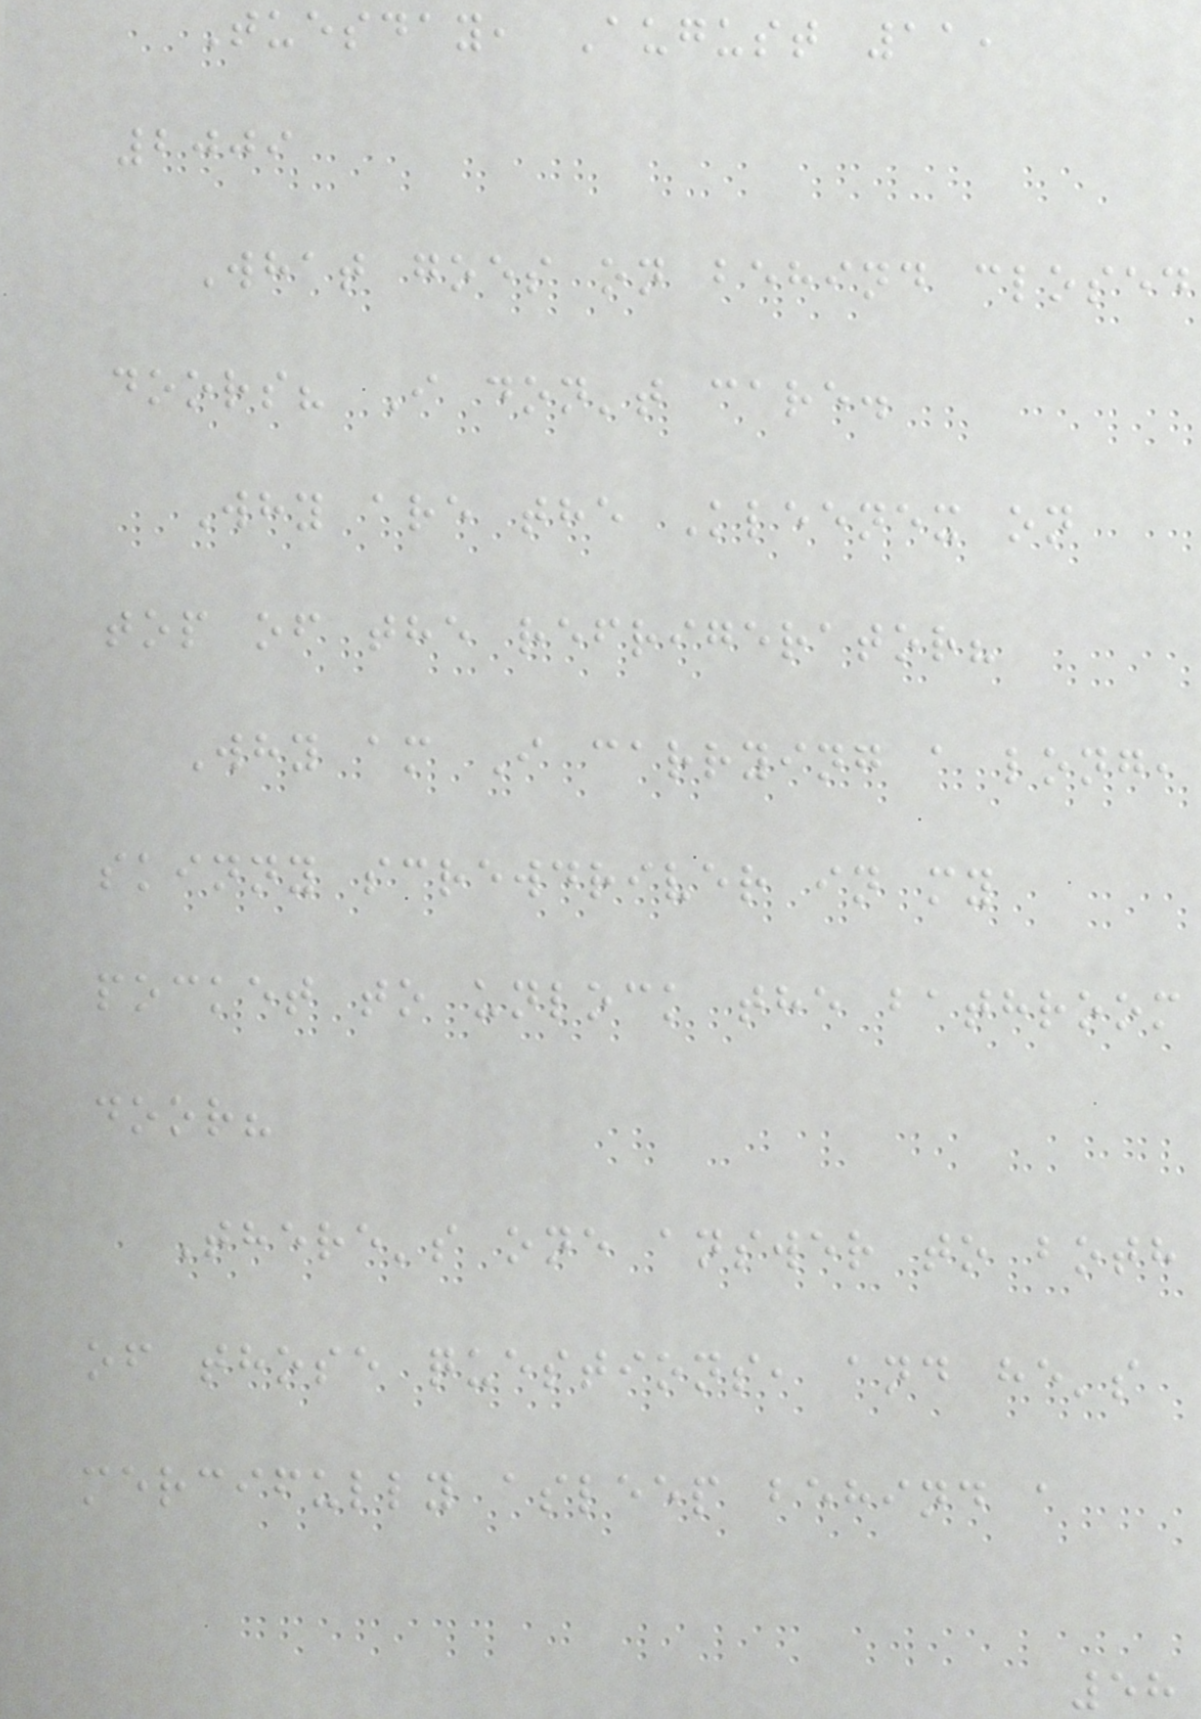Tuesday, August 11,
2009
What goes on behind closed
doors? I don't care.
Why are the Kleenex on
top of the refrigerator?
Why am I carrying a long,
skinny screwdriver in my
pocket to unlock the bathroom
door?
There's one answer to both
of those questions, and he's
mercifully asleep behind a
58
